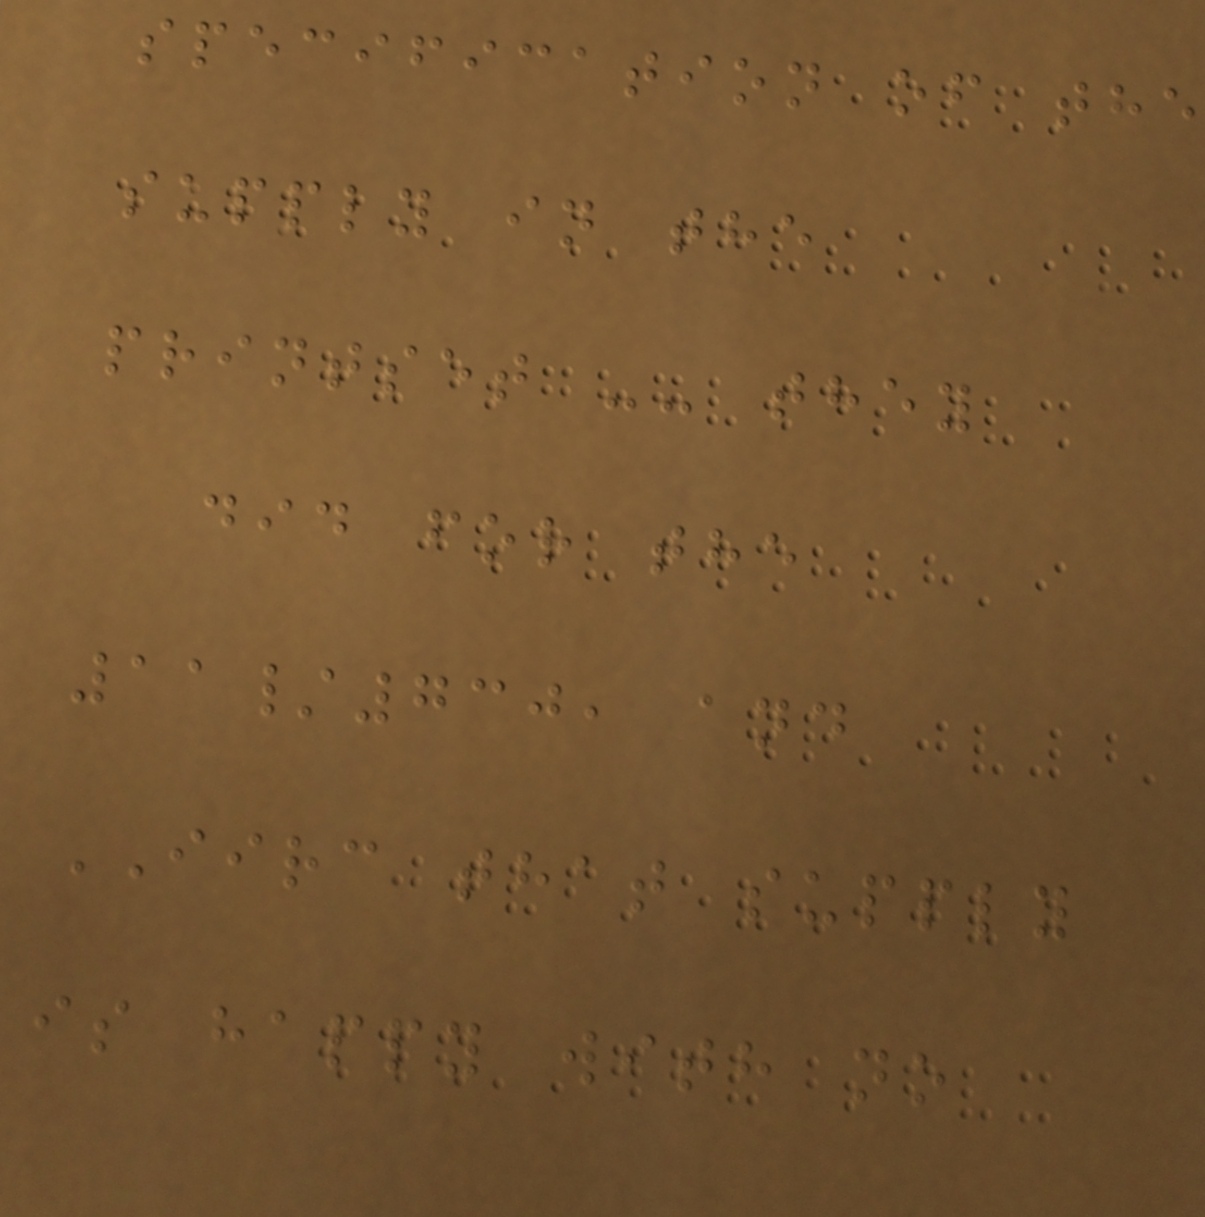specification of the
supply in the
printset -- they
did for the
11/730, and
IIRC that supply
is happy with no
